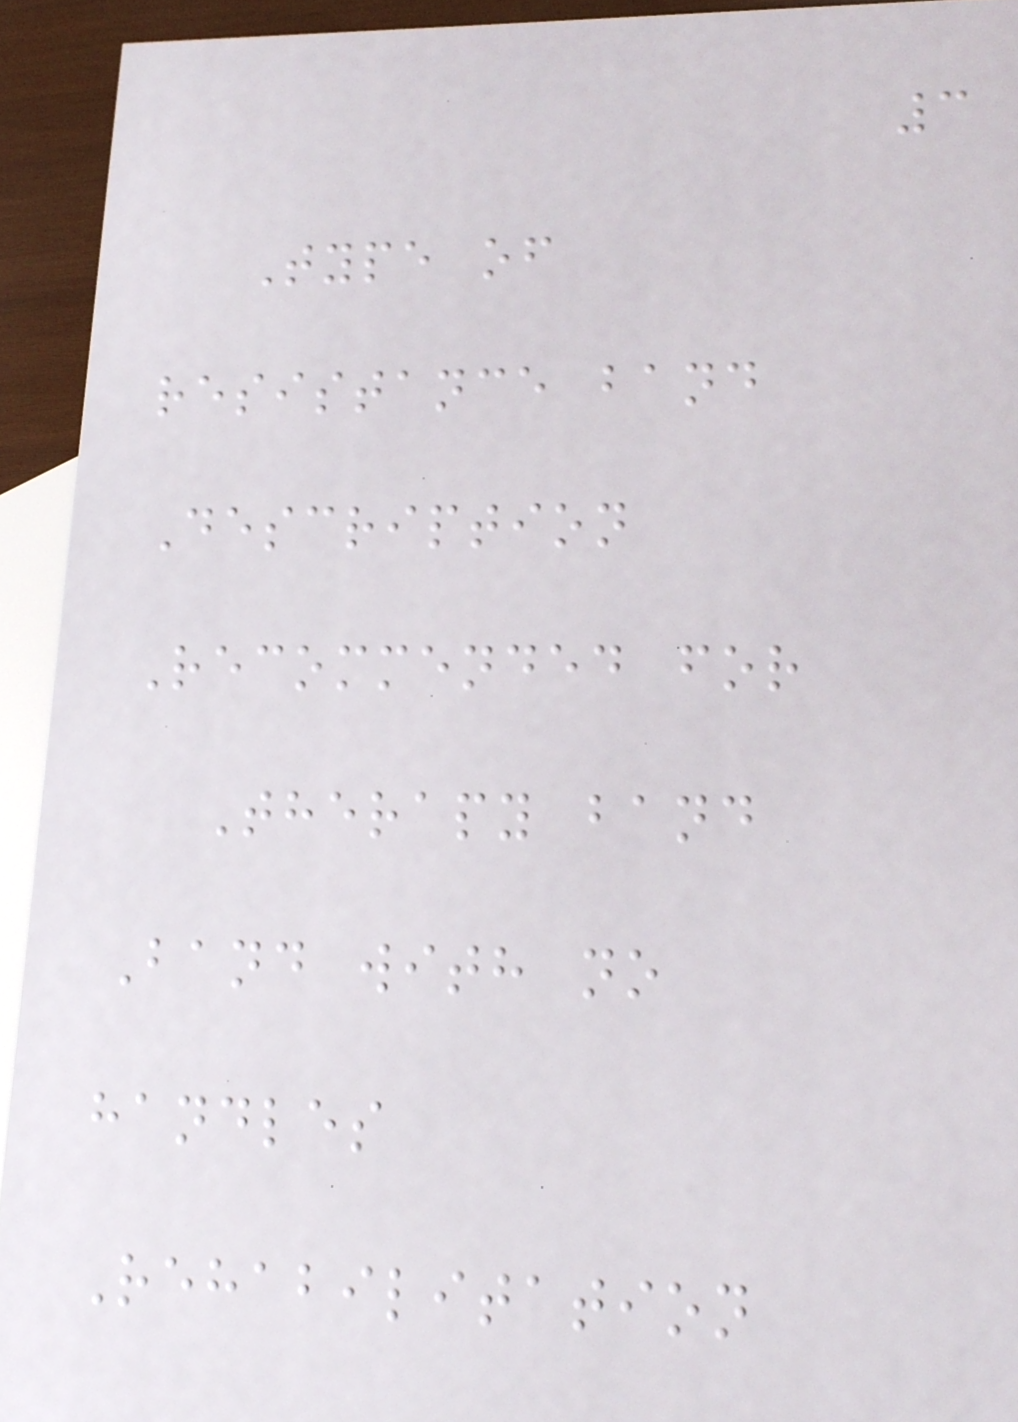3
Type of
resistance band
Description
Recommended for
Therapy band
Band with no
handles
Rehabilitation
